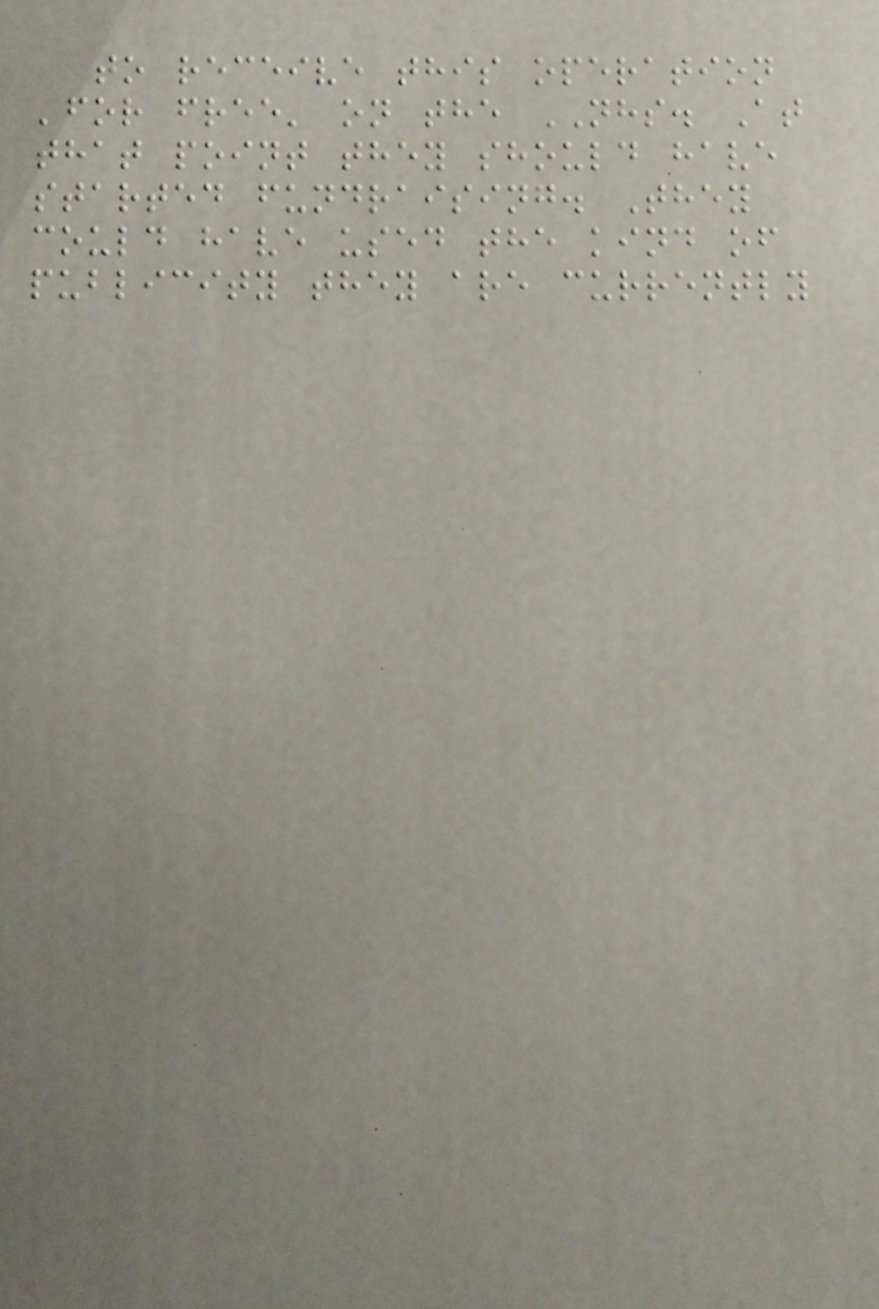to receive this operation
'for free' on the NHS. At
that point they should have
started fundraising. They
could have used the kind of
publicity they are currently
